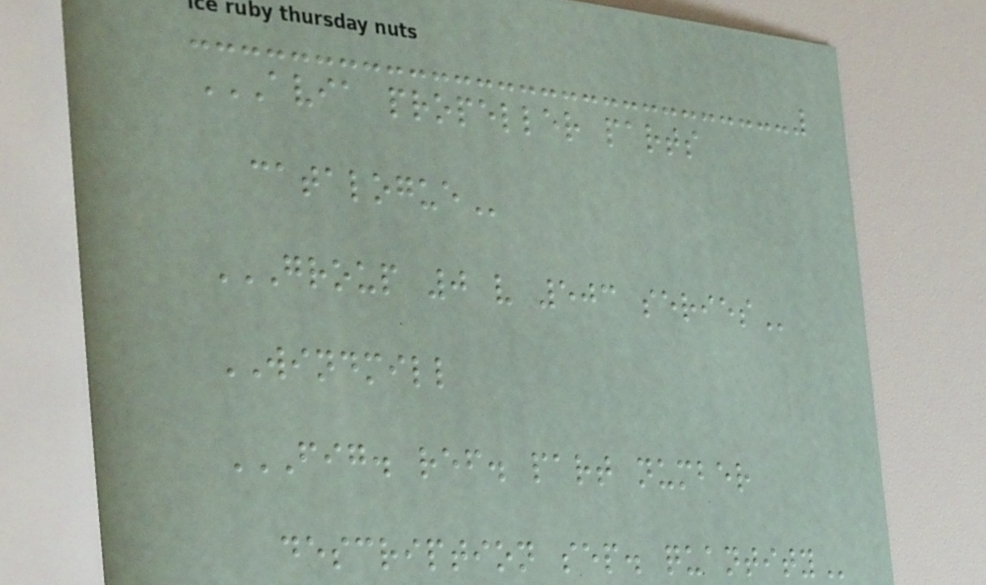AVIA PROPELLER PARTS
CATALOGUE
GROUP 0 V 503 SERIES
WINDMILL
FIG. REF. PART NUMBER
DESCRIPTION SEP. QUANTITY
